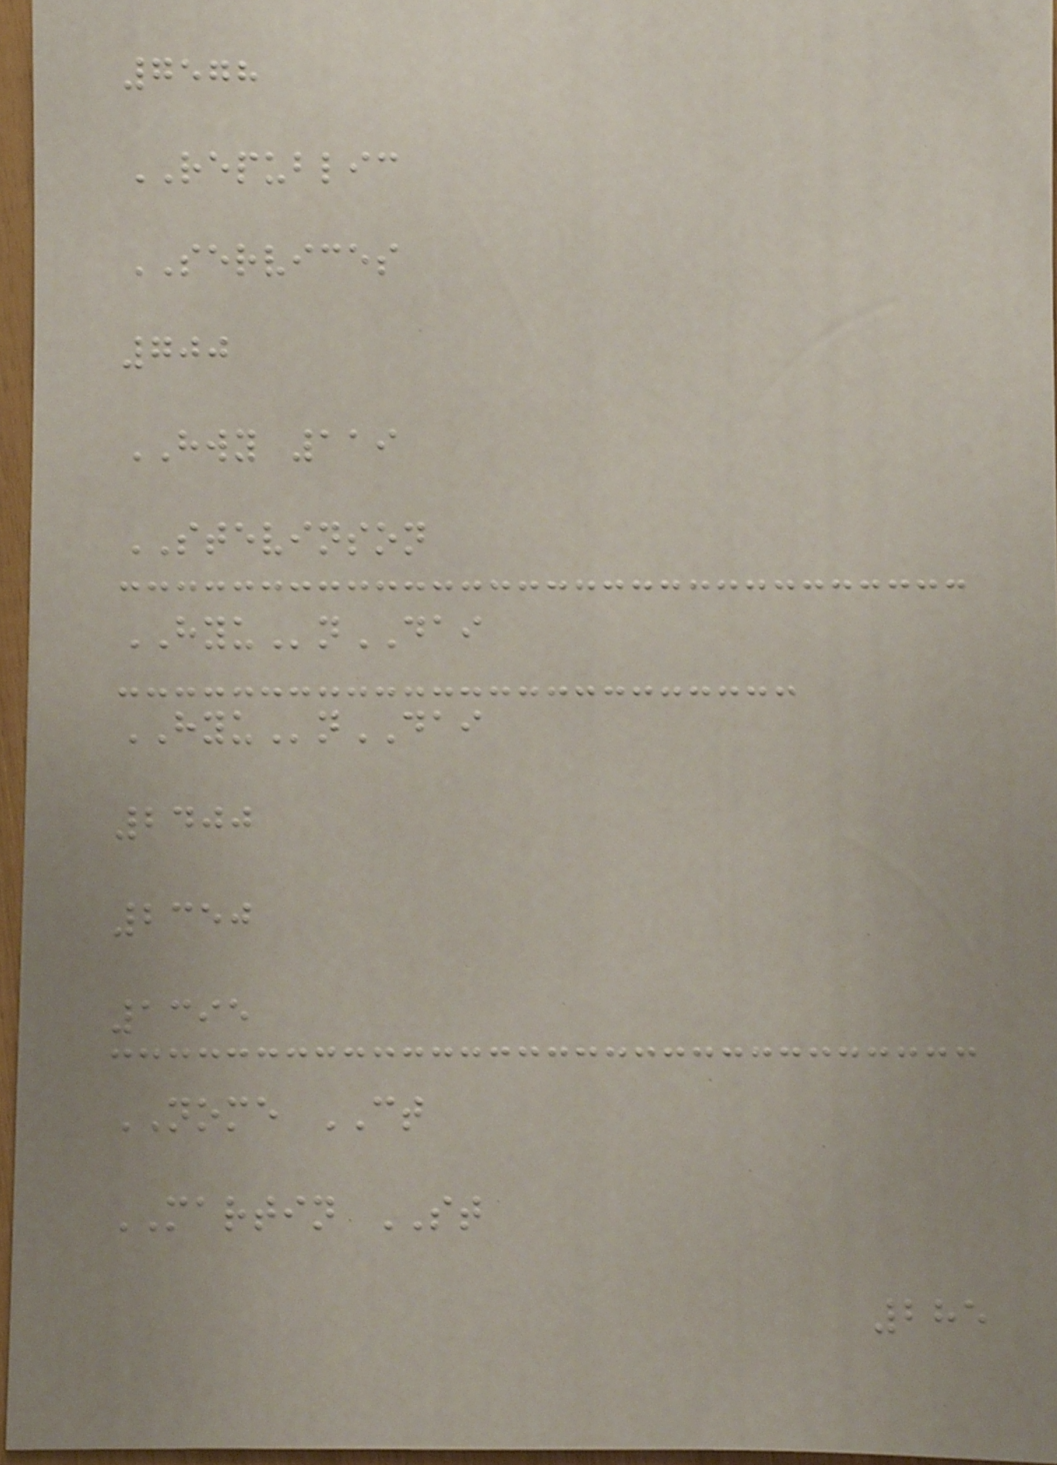7578
REPUBLIC
SERVICES
700
HWY 119
STEVINSON
HYUnDAI
HYUnDAI
2400
2350
1395
NOME CT
MARTIN ST
285
